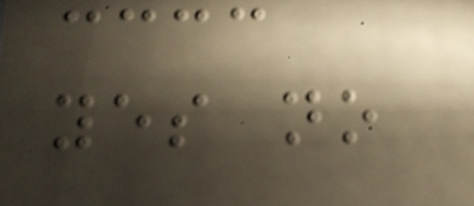yes no
